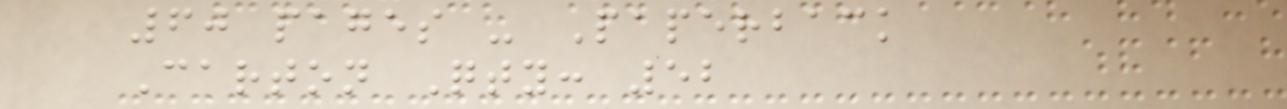60 pages - Paperback
Carton Qty: 52
